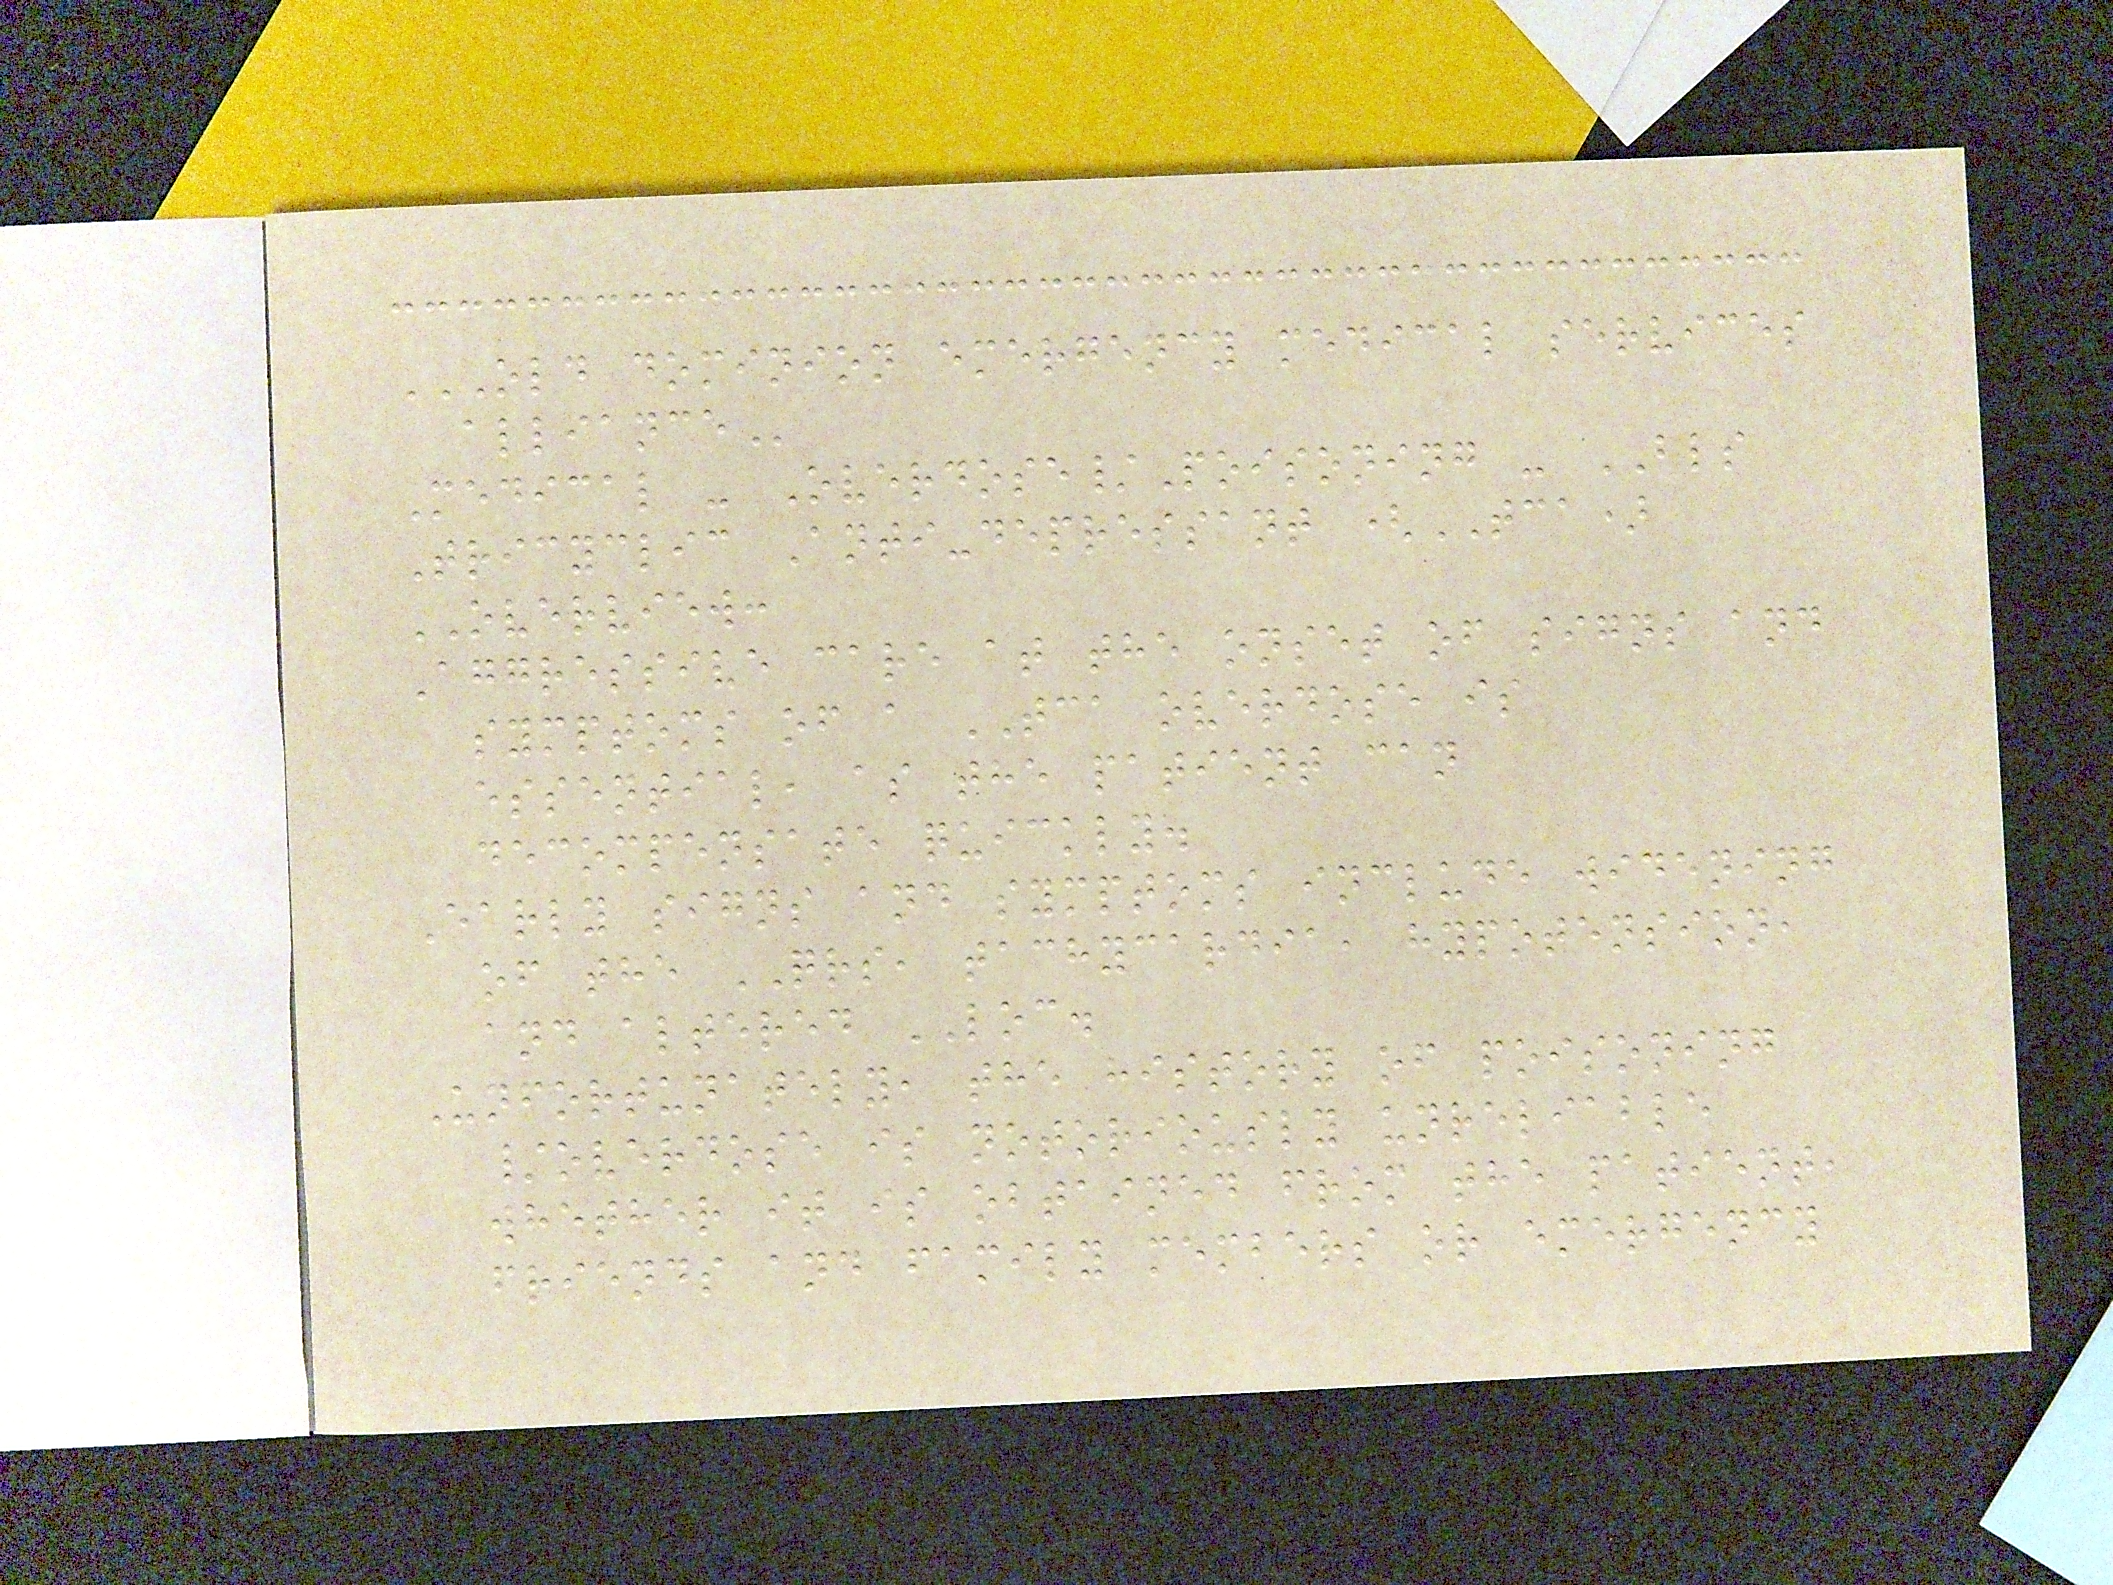OLD DOMINION EMERGENCY MEDICAL SERVICES
ALLIANCE
Medical - Overdose/Poisoning - BLS
Tricyclic Anti-depressant (TCA)
OVERVIEW:
Aggressive care at the onset of signs and
symptoms of a TCA overdose is
essential, as the patient can
decompensate quickly.
Early signs and symptoms include widening
of the QRS, tachycardia, hypotension,
and altered LOC.
Unfortunately, the history of poisoning
/overdose is notoriously unreliable
whether it is obtained from the patient,
friends and family members or emergency
